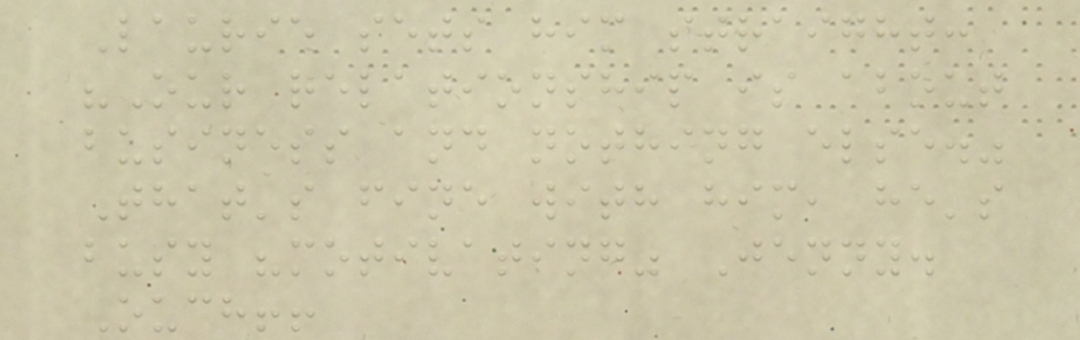Laurie sets him straight:
"Our relationship is about
business and nothing else."
That's fine with him, he's
busy "motivating" Jenny.
Ouch!!
